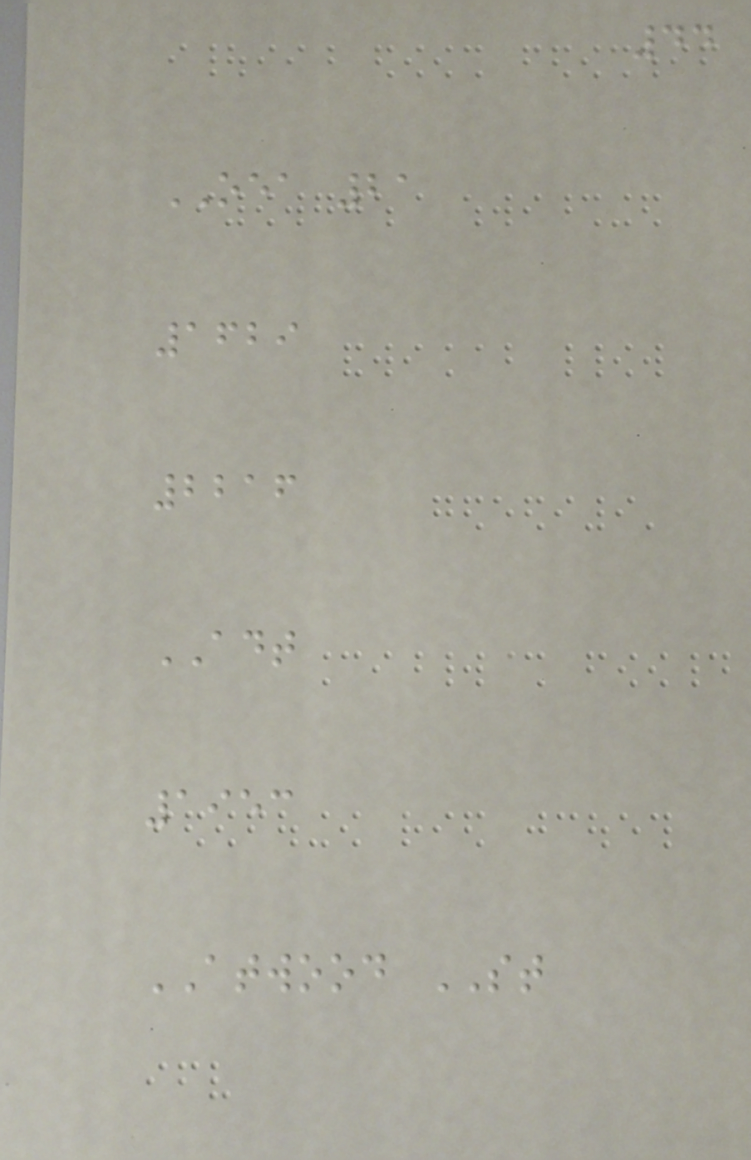44
OEA 21
1629
2216
ADT
1953
ATWOOD ST
